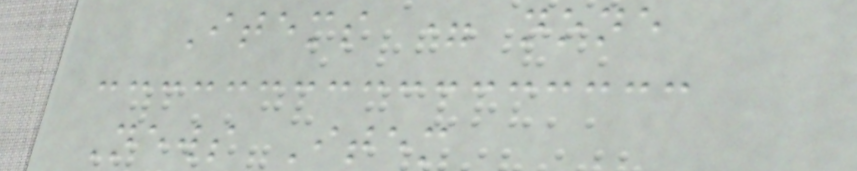Items = none
News Item
